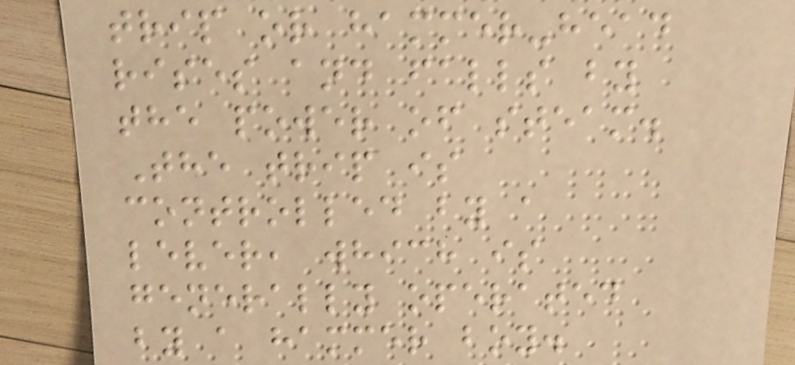trip or hammer-head
rises and falls by
the power of steam.
The trip is
controlled by a
lever, which is
generally operated
by a hammer boy.
